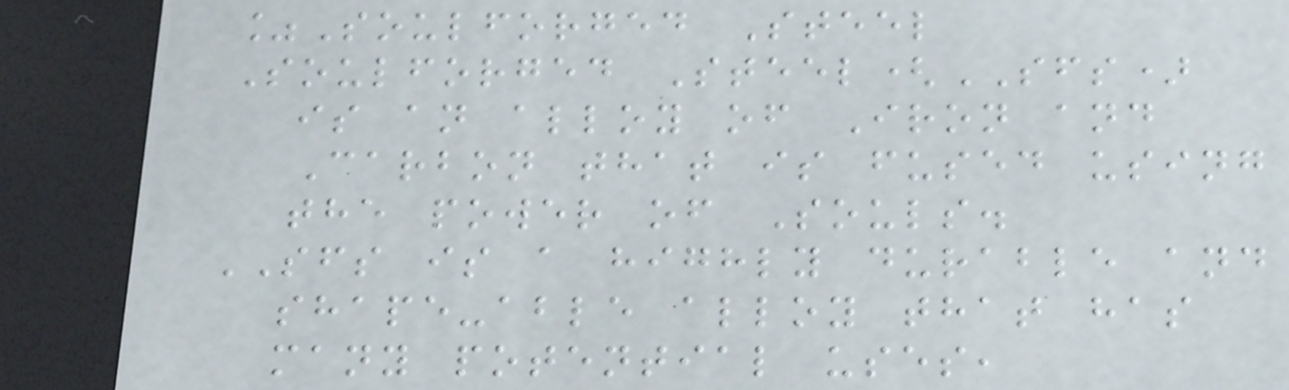%Soulforged Steel
Soulforged Steel(SFS)
is an alloy of Iron and
Carbon that is fused using
the power of Souls.
SFS is a highly durable and
shape-able alloy that has
many potential uses,
